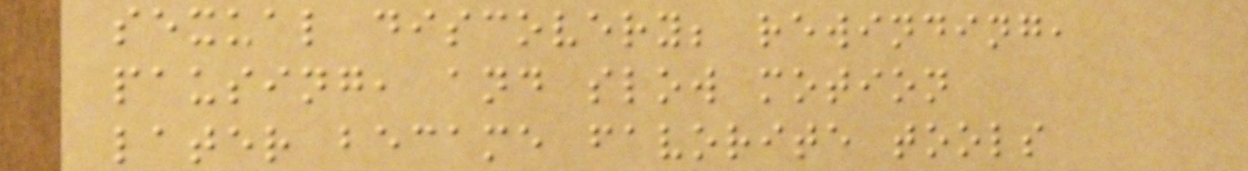sexual discovery; rewinding,
pausing, and slow motion
later became favorite tools
